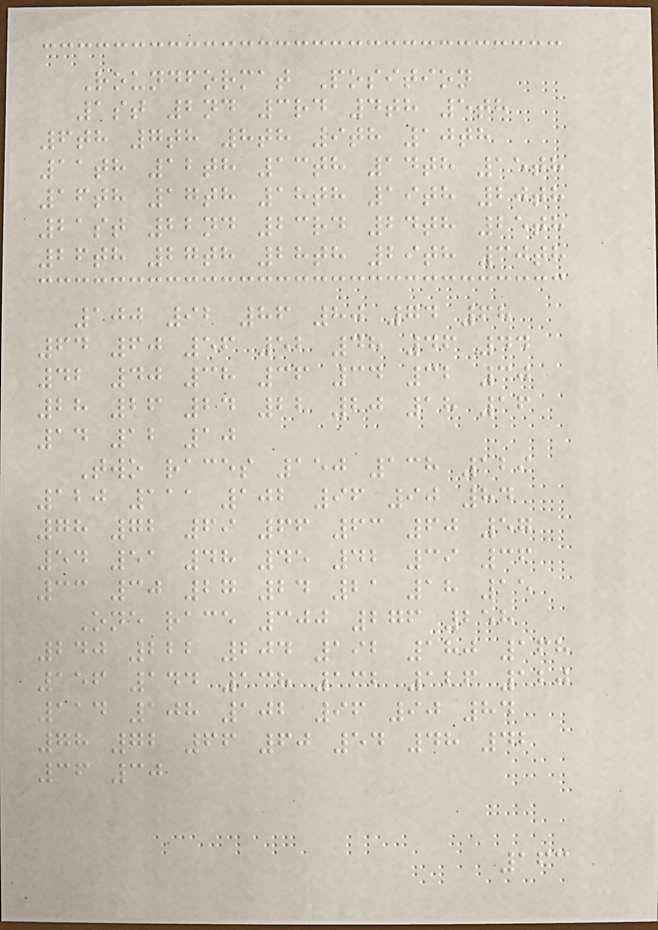Roundformat Position
1st 2nd 3rd 4th 5th
6th 7th 8th 9th 10th
11th 12th 13th 14th 15th
16th 17th 18th 19th 20th
21st 22nd 23rd 24th 25th
26th 27th 28th 29th 30th
100 92 86 80 74 68
64 60 56 52 48 46 44
42 40 38 36 34 32 30
28 26 24 22 20 18 16
14 12 10
Two races 150 138 129
120 111 102 96 90 84
78 72 69 66 63 60 57
54 51 48 45 42 39 36
33 30 27 24 21 18 15
One race 300 276 258
240 222 204 192 180 168
156 144 138 132 126 120
114 108 102 96 90 84
78 72 66 60 54 48 42
36 30
163
